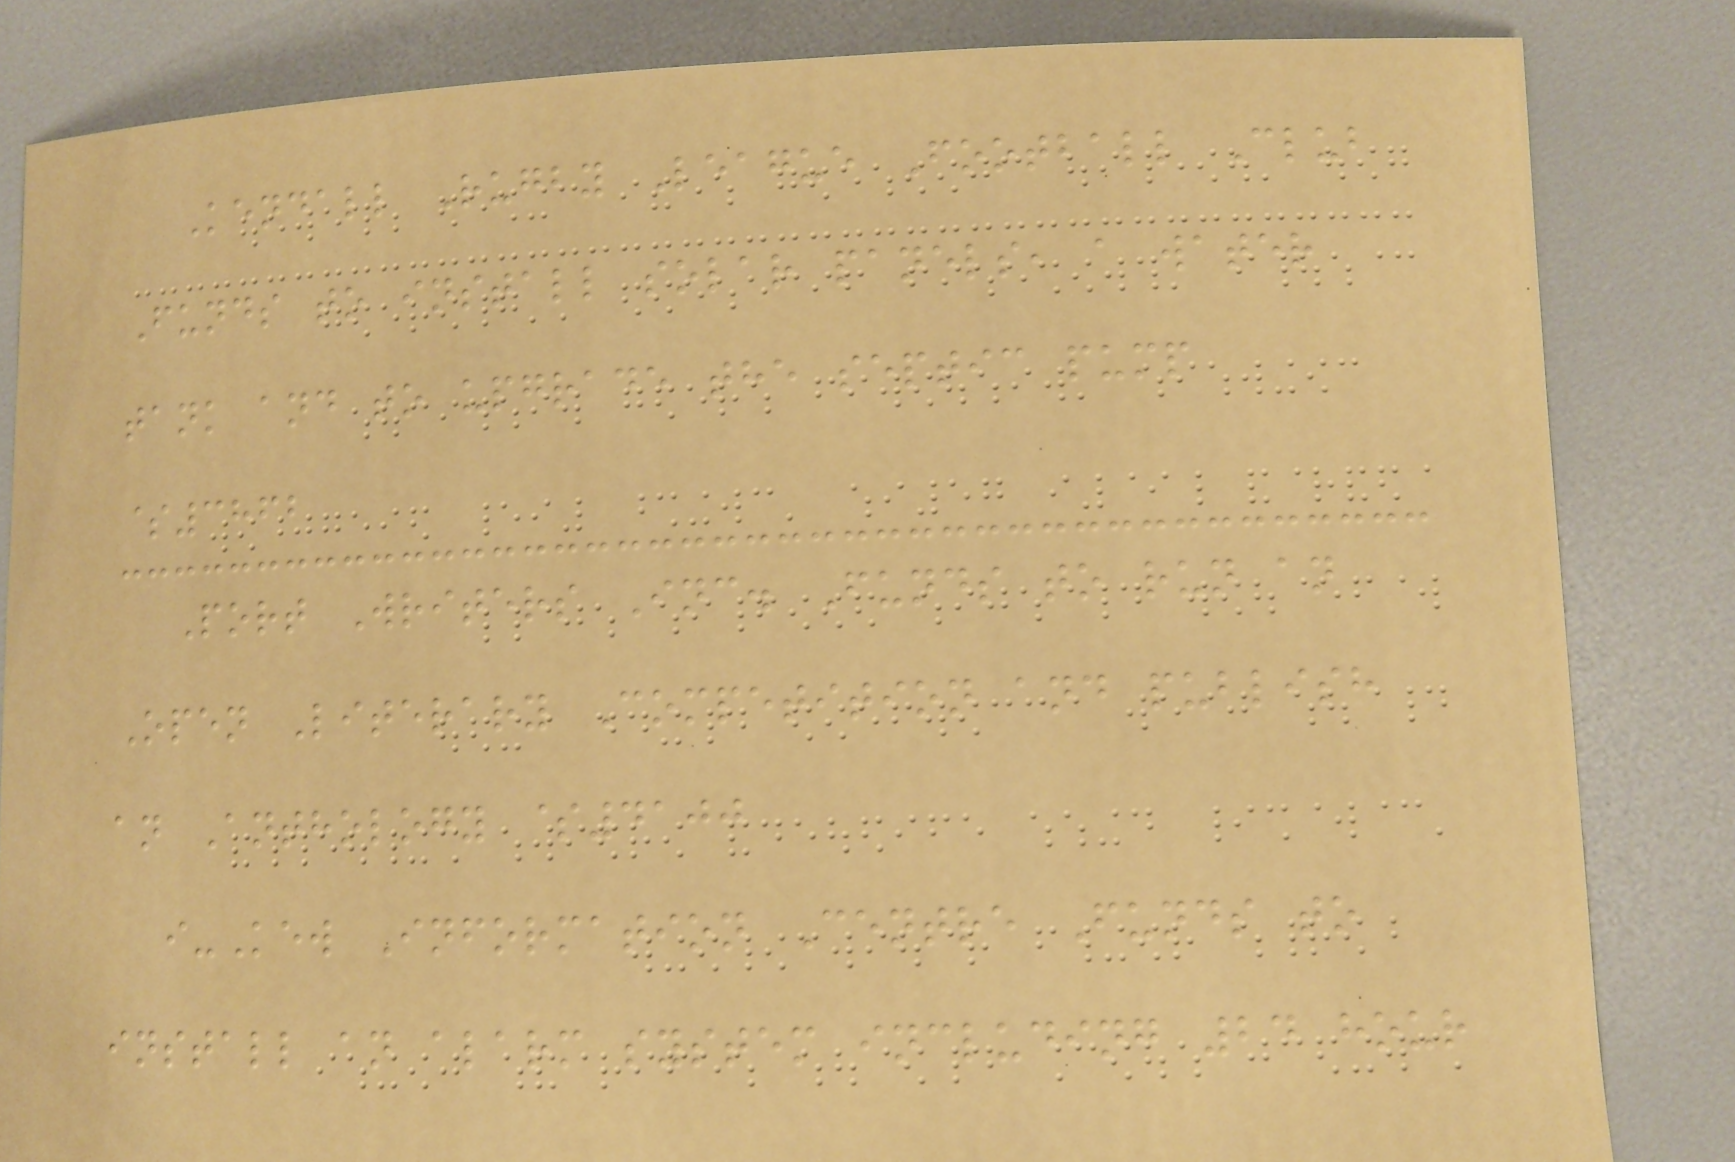Kendall Rugby League Football Club
Funds to install solar panels, a water
tank and to upgrade the septic pump
$3862
Port Writers Inc. Funds to run an
Open Literary Competition and publish
an Anthology $4100
i-Kew Information Centre Funds to
install an alarm system including 24 hour
